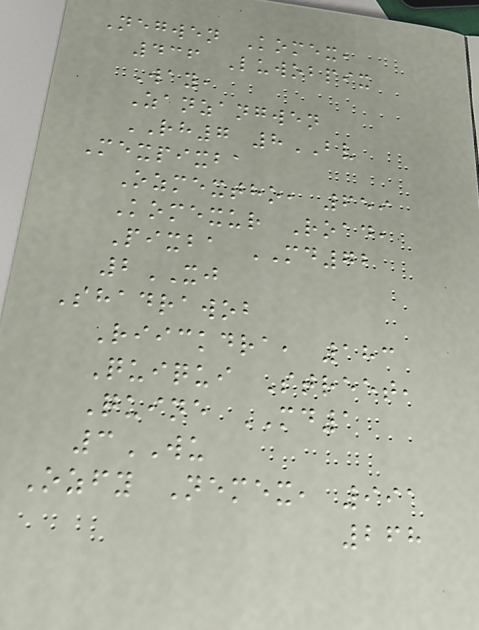Negwen Komex,
436 Luwobpix
Way,
Zanzangwen
RH7 8BV
Mexpixba
Ozmextho, 659
Komexur Road,
Pixba MD72
2XJ
Shadrawob
Riickdra, 183
Quiqui Street,
Quine MD1
3WU
Ozfy Nemex, 991
268
